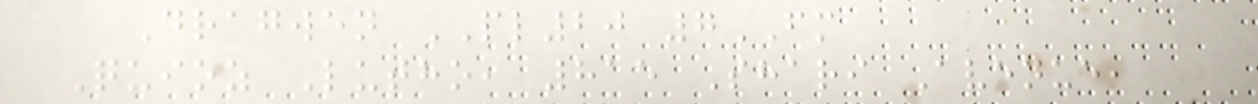Dragwen PL20 7FM
Quioz Lutho, 815 Shari Avenue,
